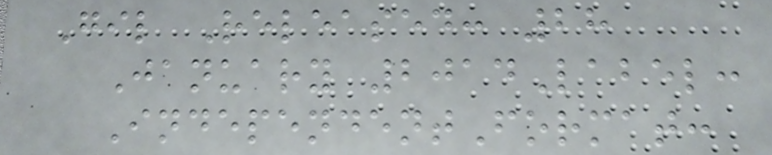Gil Released: 28
January 2014Label:
IndependentFormat:
